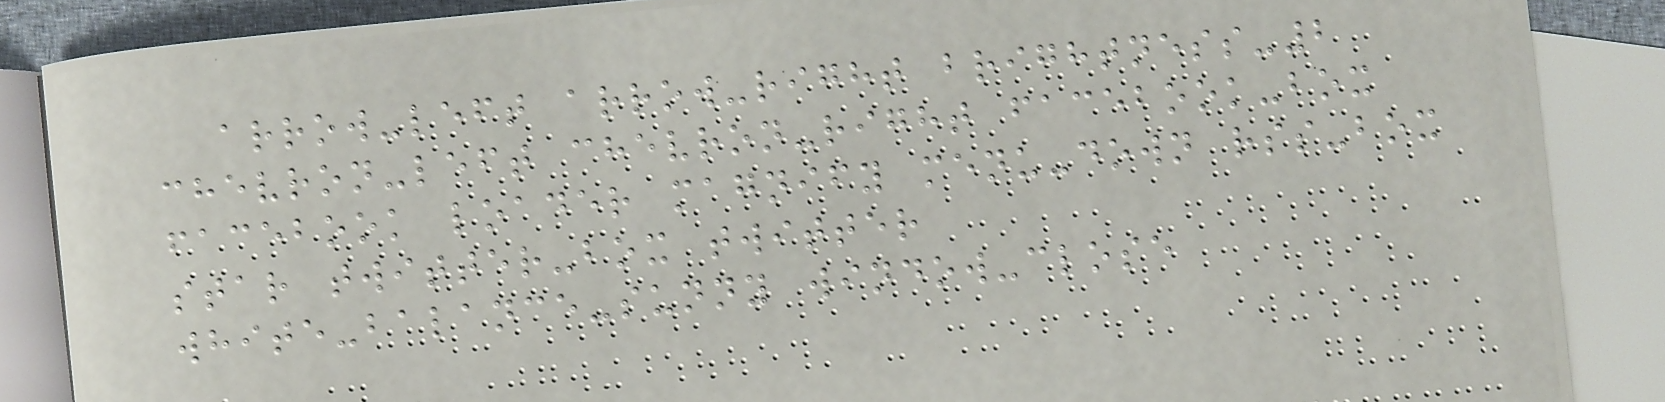arrow-left arrow-right brightness-2
chevron-left chevron-right facebook-box
facebook loader magnify menu-down rss-box
star twitter-box twitter
white-balance-sunny window-close
